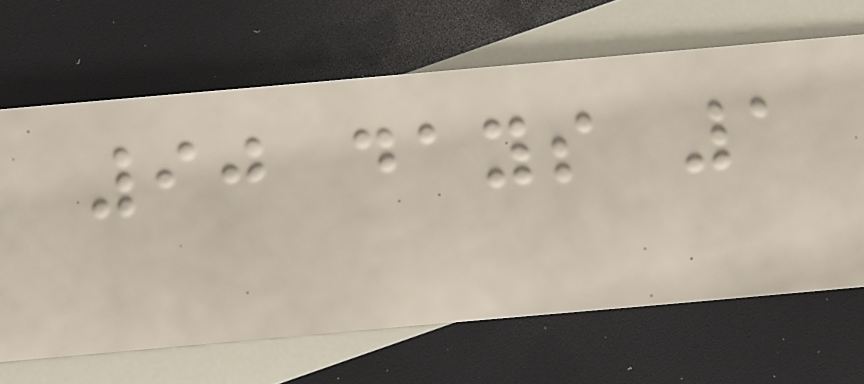90 days 1
